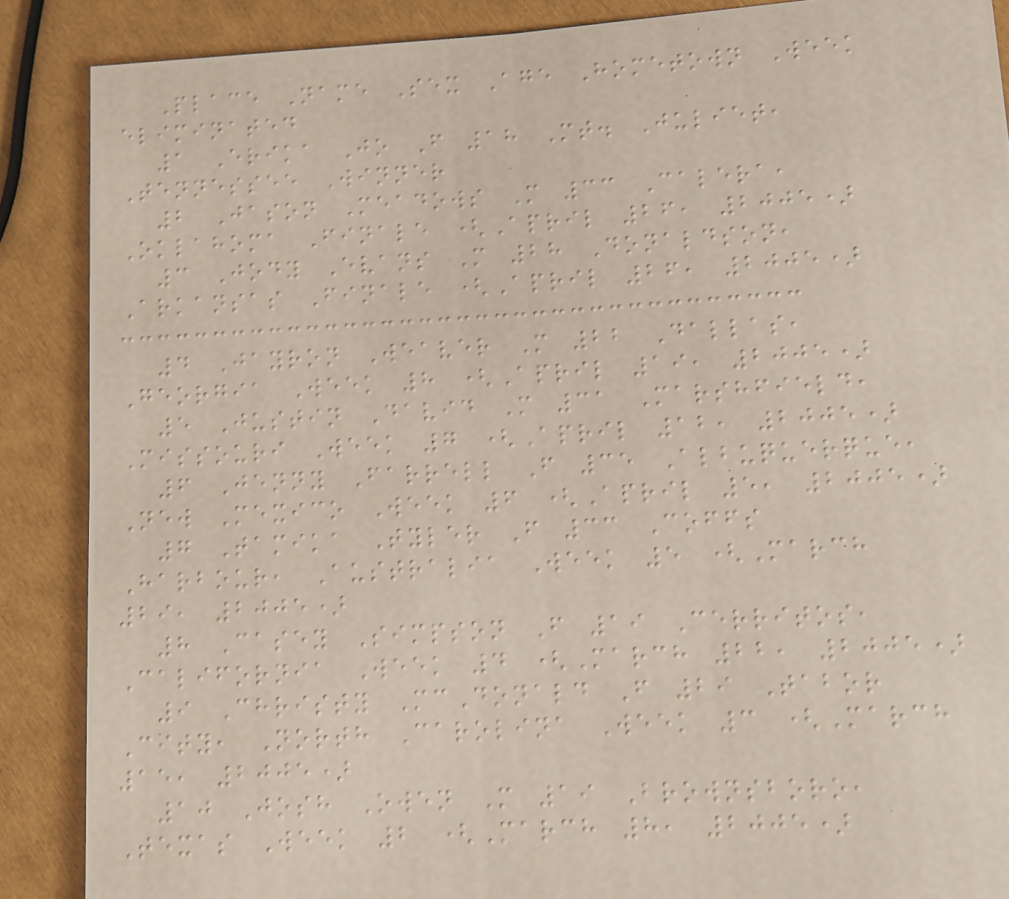Place Name Sex Age Hometown Week
eliminated
1 Erika Jo F 18 Mt. Juliet,
Tennessee Winner
2 Jason Meadows M 33 Calera,
Oklahoma Finale (April 26, 2005)
3 Jody Evans M 28 Donaldson,
Arkansas Finale (April 26, 2005)
4 Jayron Weaver M 22 Dallas,
Georgia Week 8 (April 19, 2005)
5 Justin David M 31 Marshfield,
Missouri Week 7 (April 12, 2005)
6 Jenny Farrell F 35 Albuquerque,
New Mexico Week 6 (April 5, 2005)
7 Tamika Tyler F 33 Coffs
Harbour, Australia Week 5 (March
29, 2005)
8 Casey Simpson F 19 Cerritos,
California Week 4 (March 22, 2005)
9 Christy McDonald F 29 Tabor
City, North Carolina Week 3 (March
15, 2005)
10 Josh Owen M 19 Brownsboro,
Texas Week 2 (March 8, 2005)
